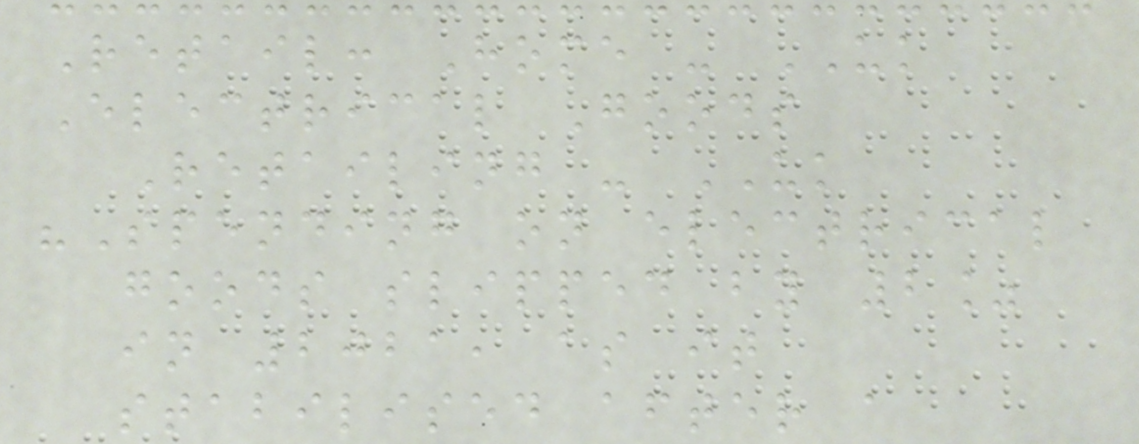Retail: Home - UK
Electrical Goods
Retailing - UK
"Spending on electrical
goods slipped by 2%
in 2021, as it
stabilised after a
